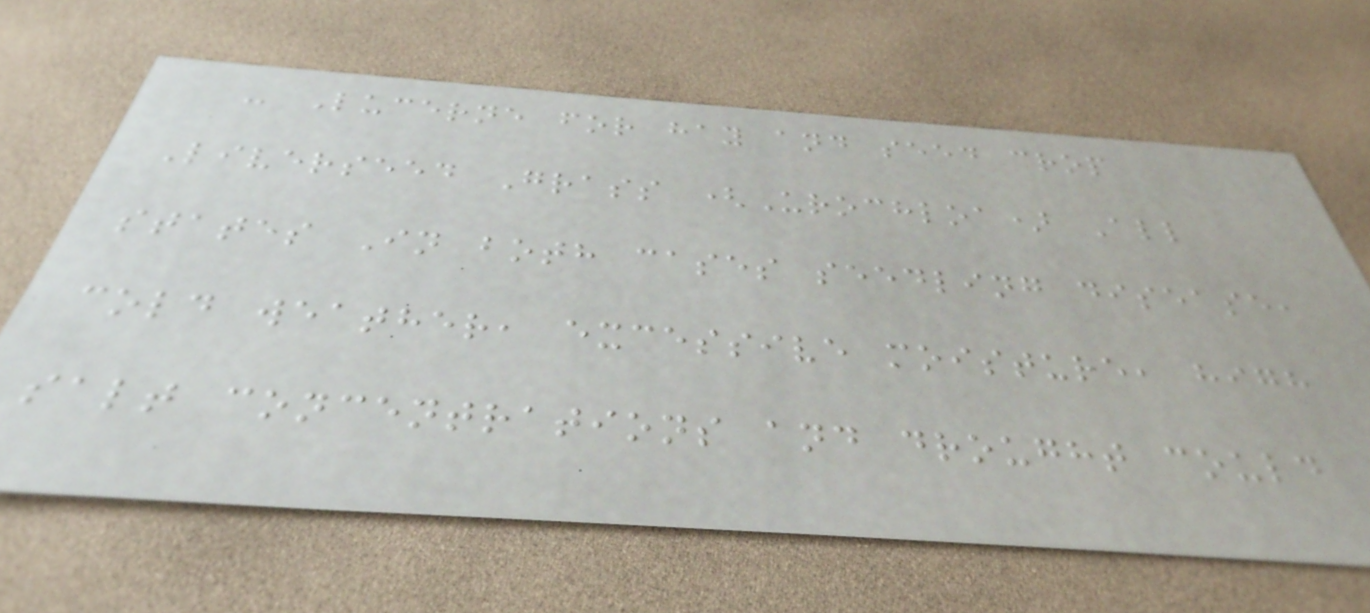- Lucerne for hay and seed crop
Liverseed Grass (Urochloa) All
states In both cases seedling disease,
cold weather, excessive moisture, high
salt concentrations and drought could
